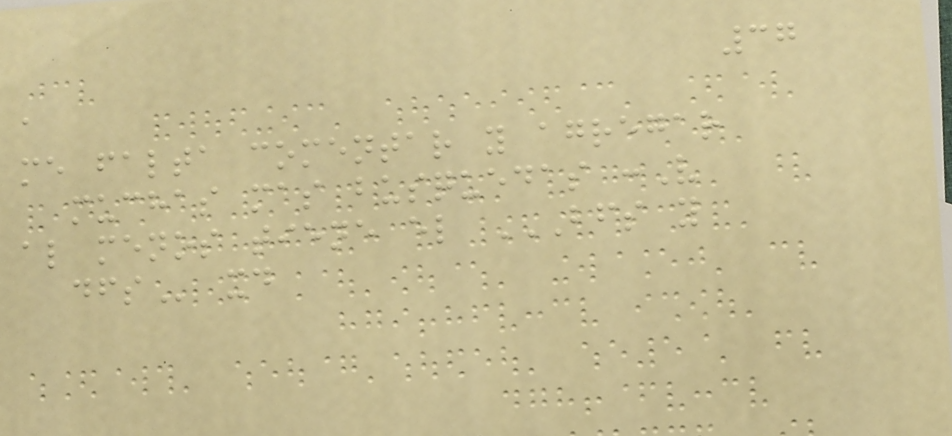37
a
me falta comentar y agregar
muchas mas busquedas :V
al menos tiene el BFS Y
DFS xd
